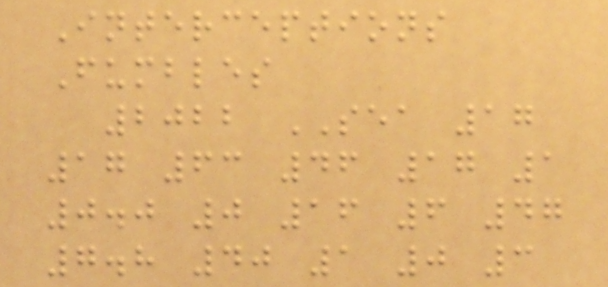Interceptions
Fumbles
2022 SEA 17
17 63 46 17 1
0.0 0 16 6 47
7.8 40 1 0 3
